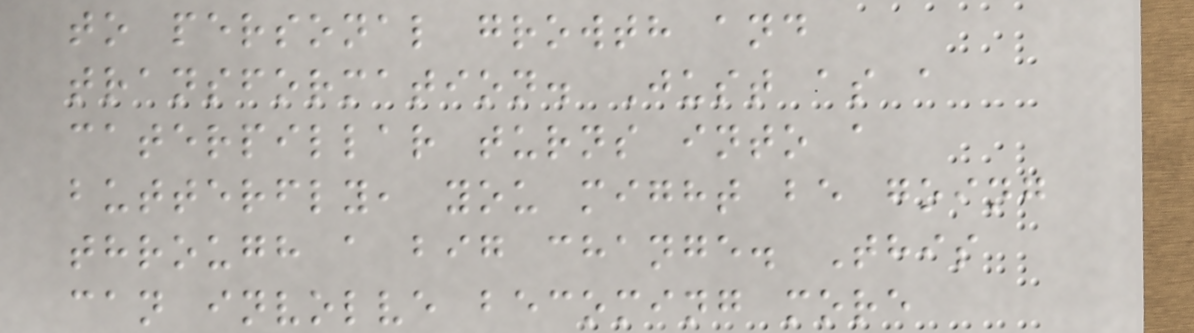to personal growth and
transformation. Just as a
caterpillar turns into a
butterfly, you might be going
through a big change. This
can involve becoming more
